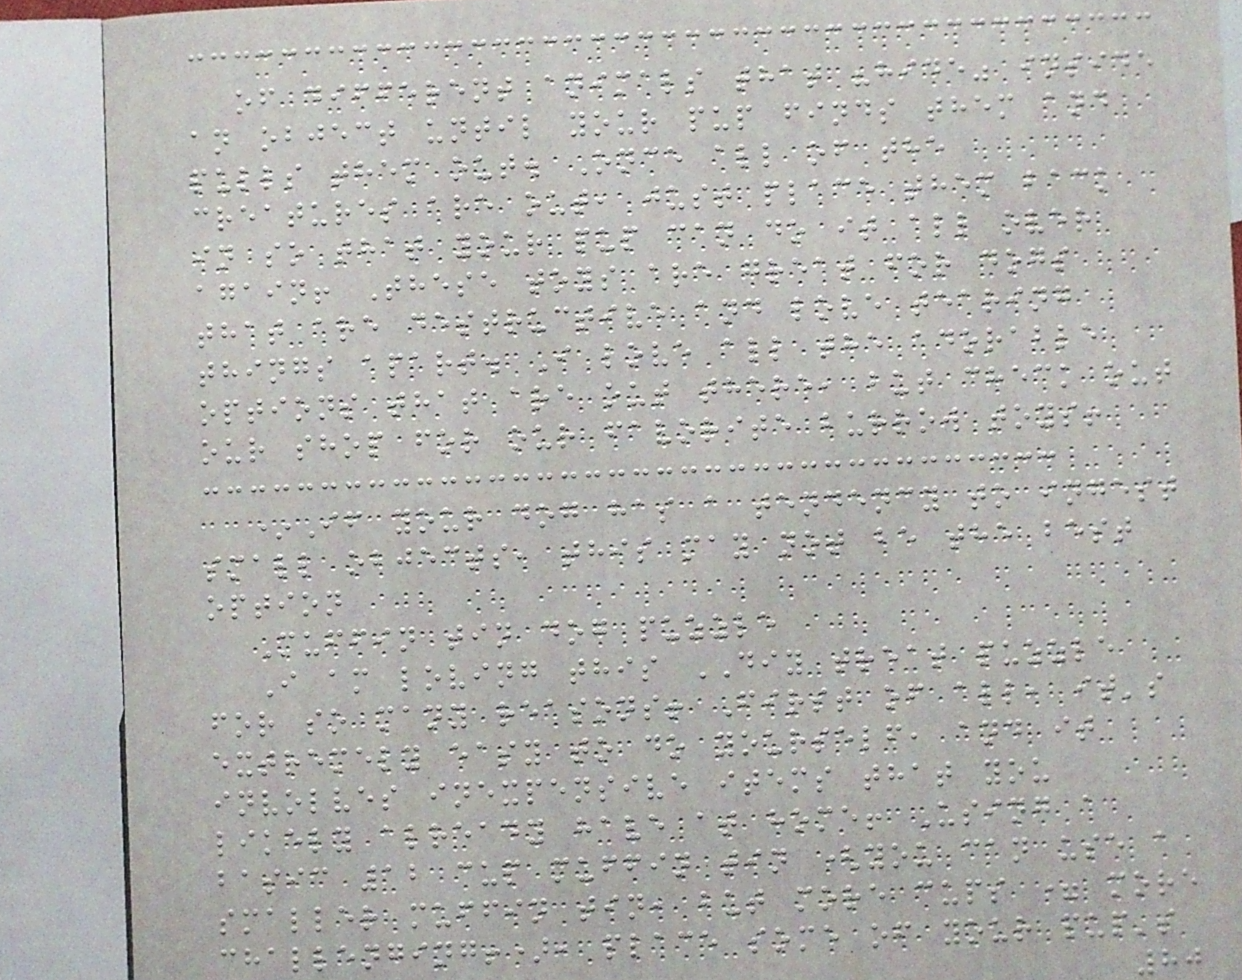of different animals that "hide" inside
an object until your pup finds them and
pulls them out. Once all of the
creatures are out, just place them back
in so that your pup can do it all over
again! These toys are great for dogs
that are destructive and love tearing
things apart. I love all the adorable
options that are out there, but check out
our shop for our favorite burrow toys!
*If your dog has a tendency to ingest
small objects, this may not be the best
option
Muffin tin dog puzzle
I am loving this DIY treat puzzle
for so many reasons! First of all, it's
extremely easy to do yourself, and it
involves inexpensive items that you
likely already have at home! Using a
basic 12 cup muffin tin (you can use a
smaller muffin tin, but more cups = more
challenging!), place some of your pup's
80
